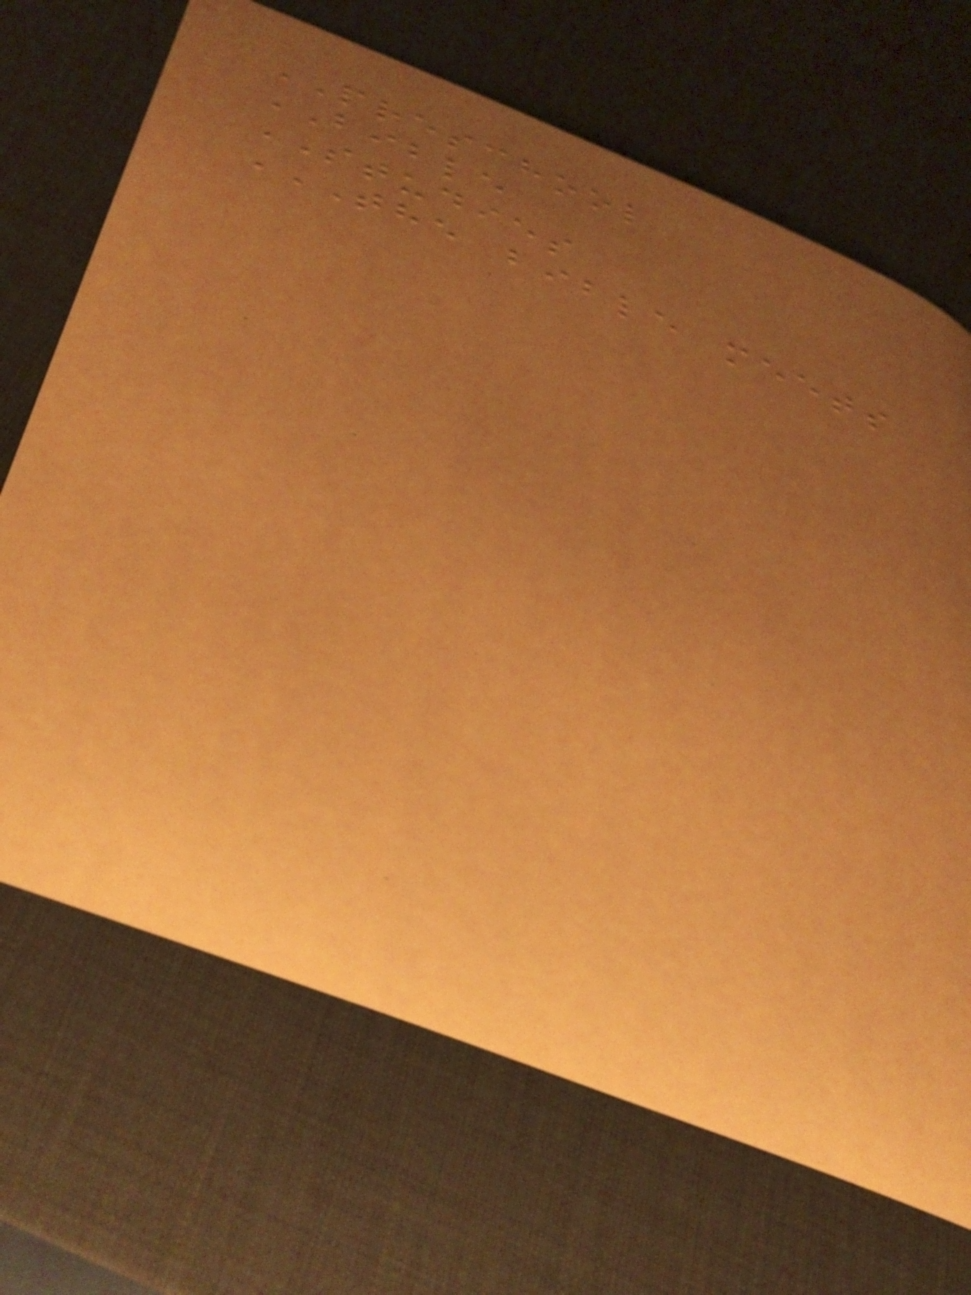PRESCHOOL
BIBLE
STUDIES
THE BIBLE MEETS
